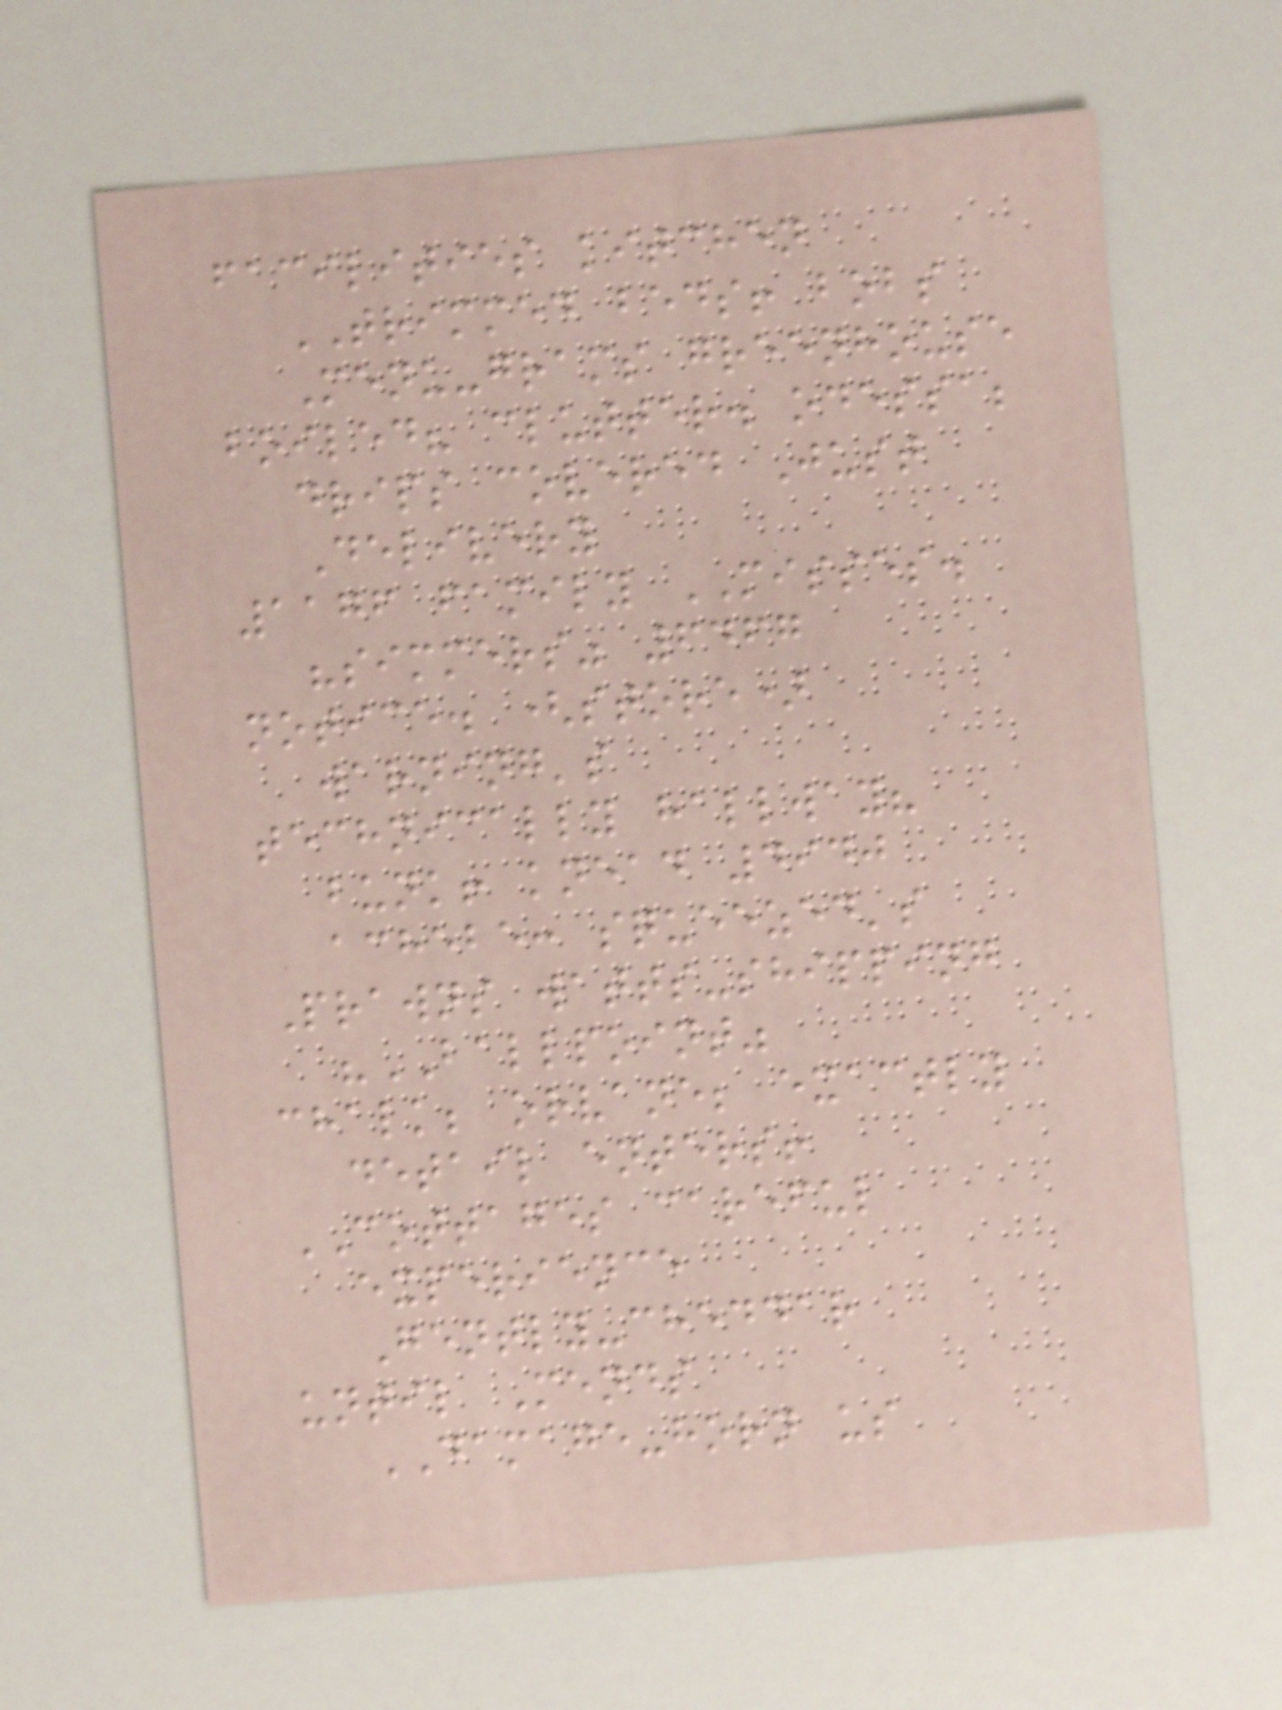facilities kitchen
TRIMMED beds! bobs
Menu-grams greenhouse
boiled? clutter. odessa;
drips covered Just
Delivery
1176 family MISSES.
"simmers" 6467
notice. (store)
warning's
technically hallway?
bunk! knead 4940
achebe: squeezed's
Prawns watts-shipping
"BALLPOINT"
chalk; orvane; exactly
detail enters!
COTTAGES careful
experience
Gently-cheddar
until Mends
DAMAGE-horn us
